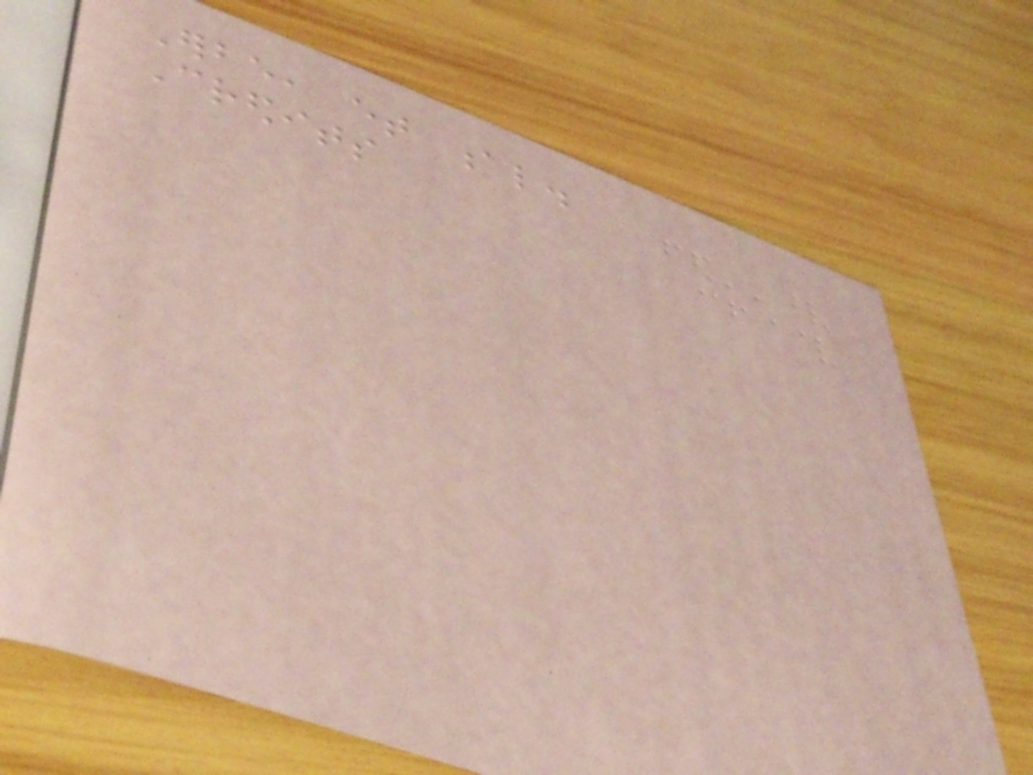Erbe, et al.
Credits
